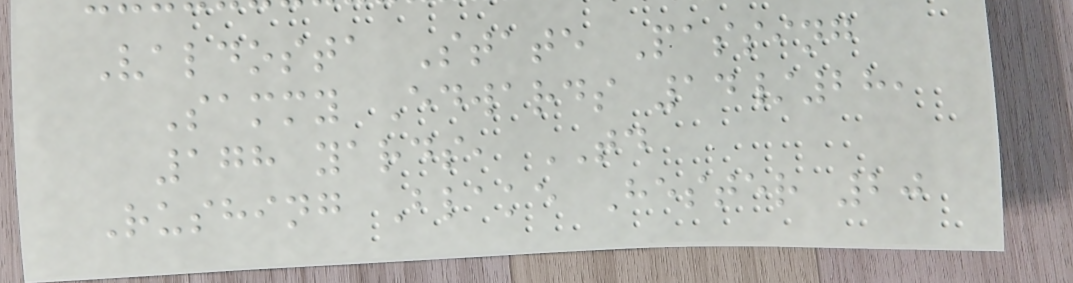Valdosta State Passing
Sammy Edwards 14/28,
178 yards, TD
Rushing Blake Hester 20
